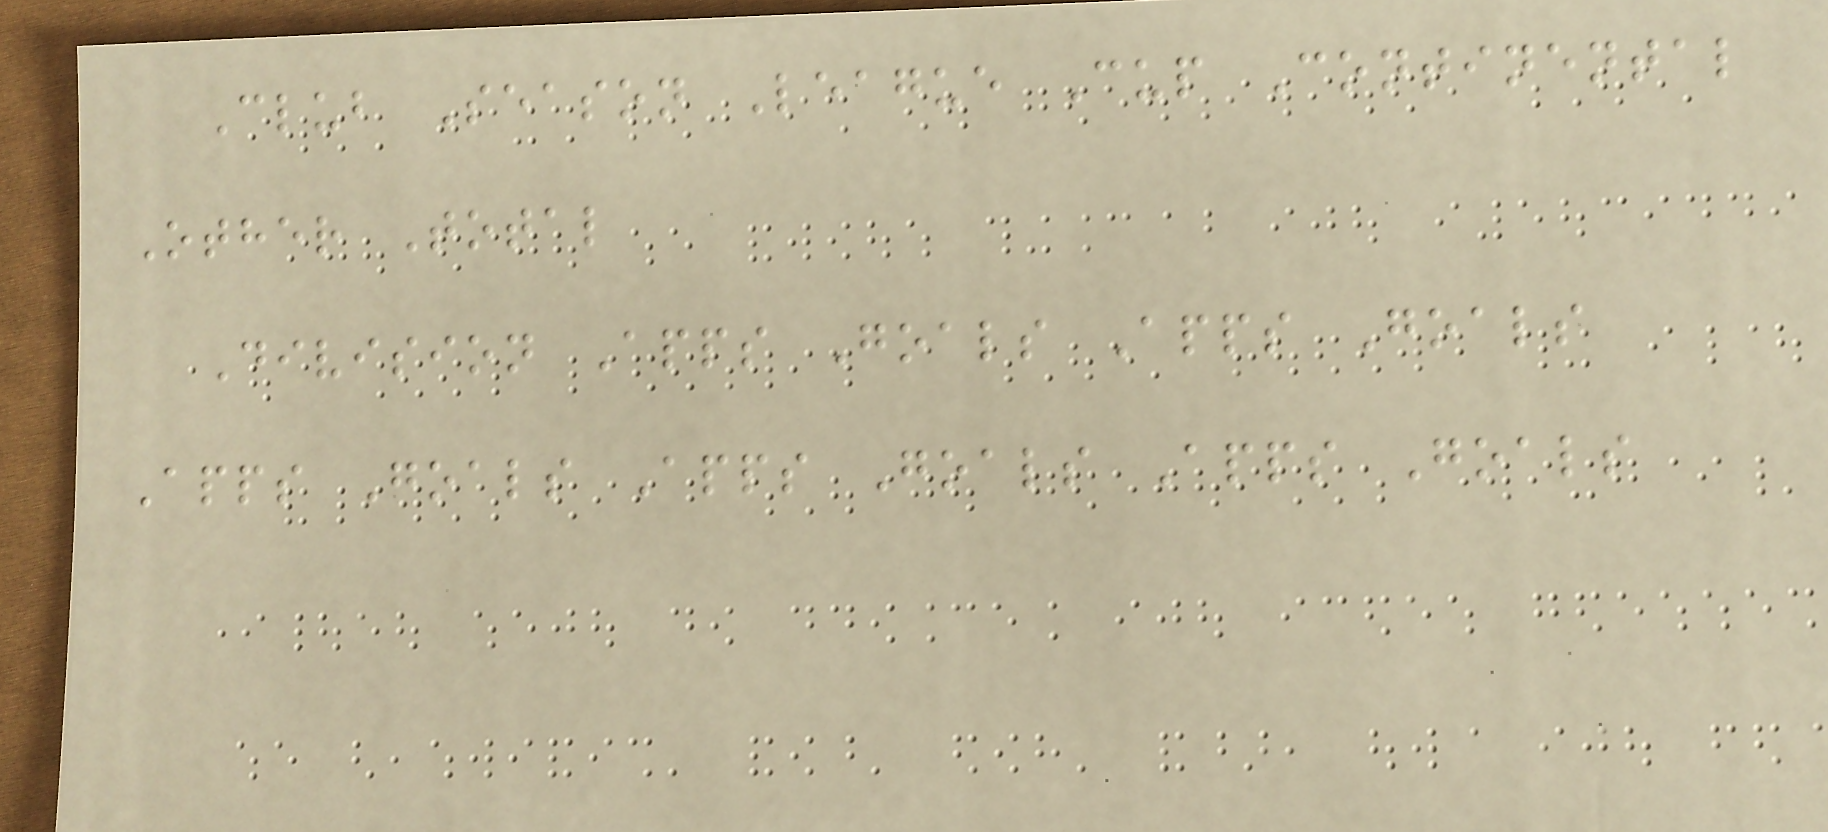Club Season League Cup Continental
Other Total
Division Apps Goals Apps Goals
Apps Goals Apps Goals Apps Goals
